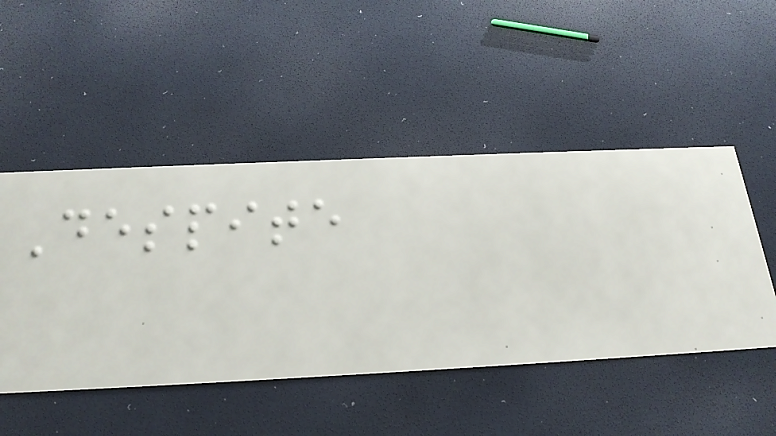Despite
